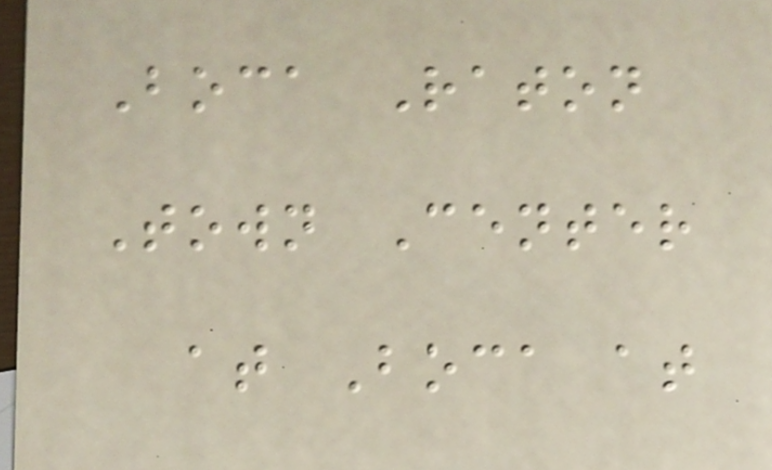Boca Raton
Town Center
at Boca at
